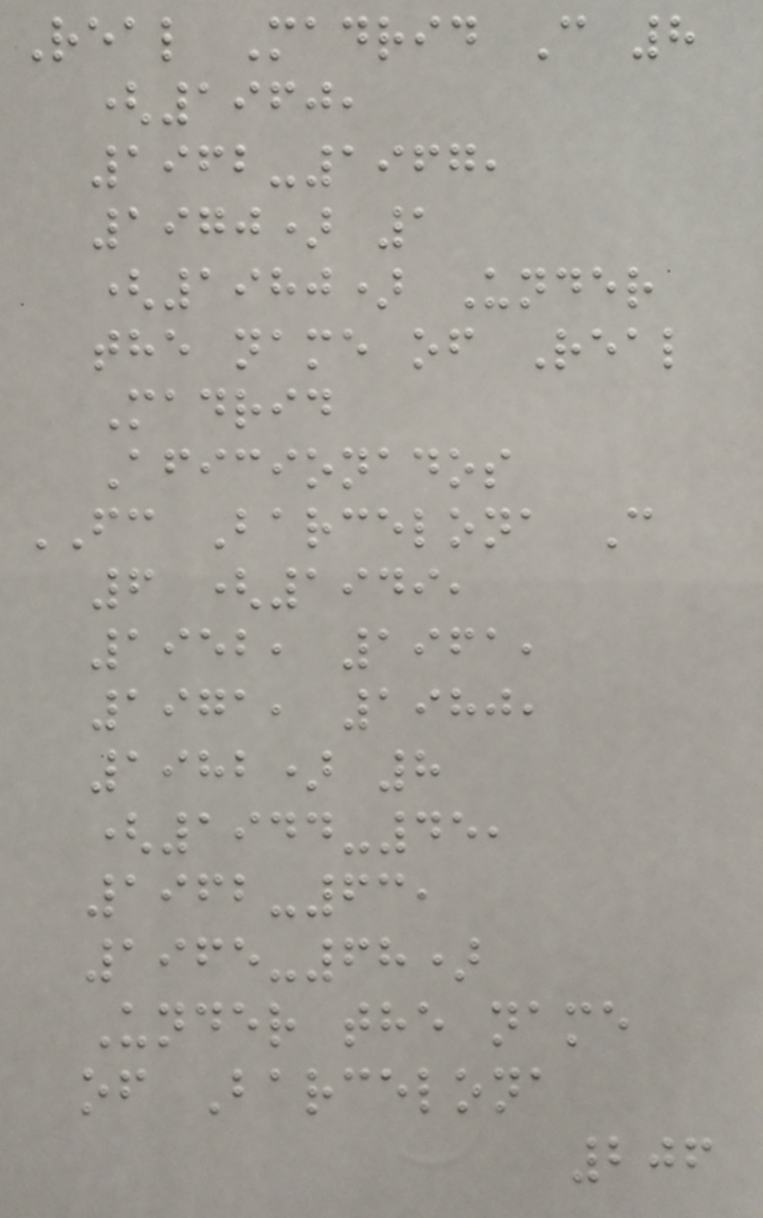Real Madrid C 8
(1960,
1962-1967,
1970) 1
(1980) Under
the name of Real
Madrid
Aficionados
FC Barcelona C
6 (1949,
1952, 1961,
1971, 1980,
1982) 8
(1944-45,
1962-63,
1965-68)
Under the name
of Barcelona
206
